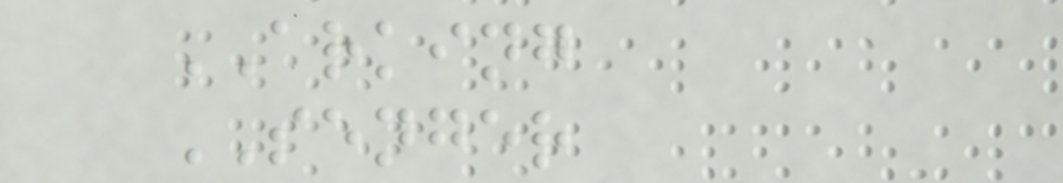ARKING
SENGER
